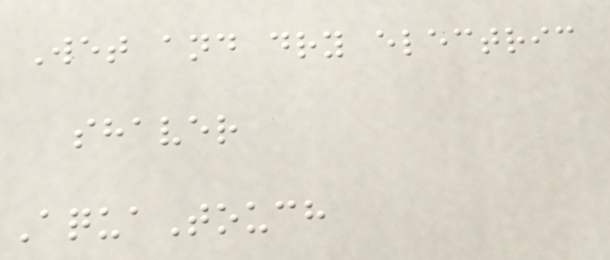Wet and dry electric
shaver
AquaTouch
